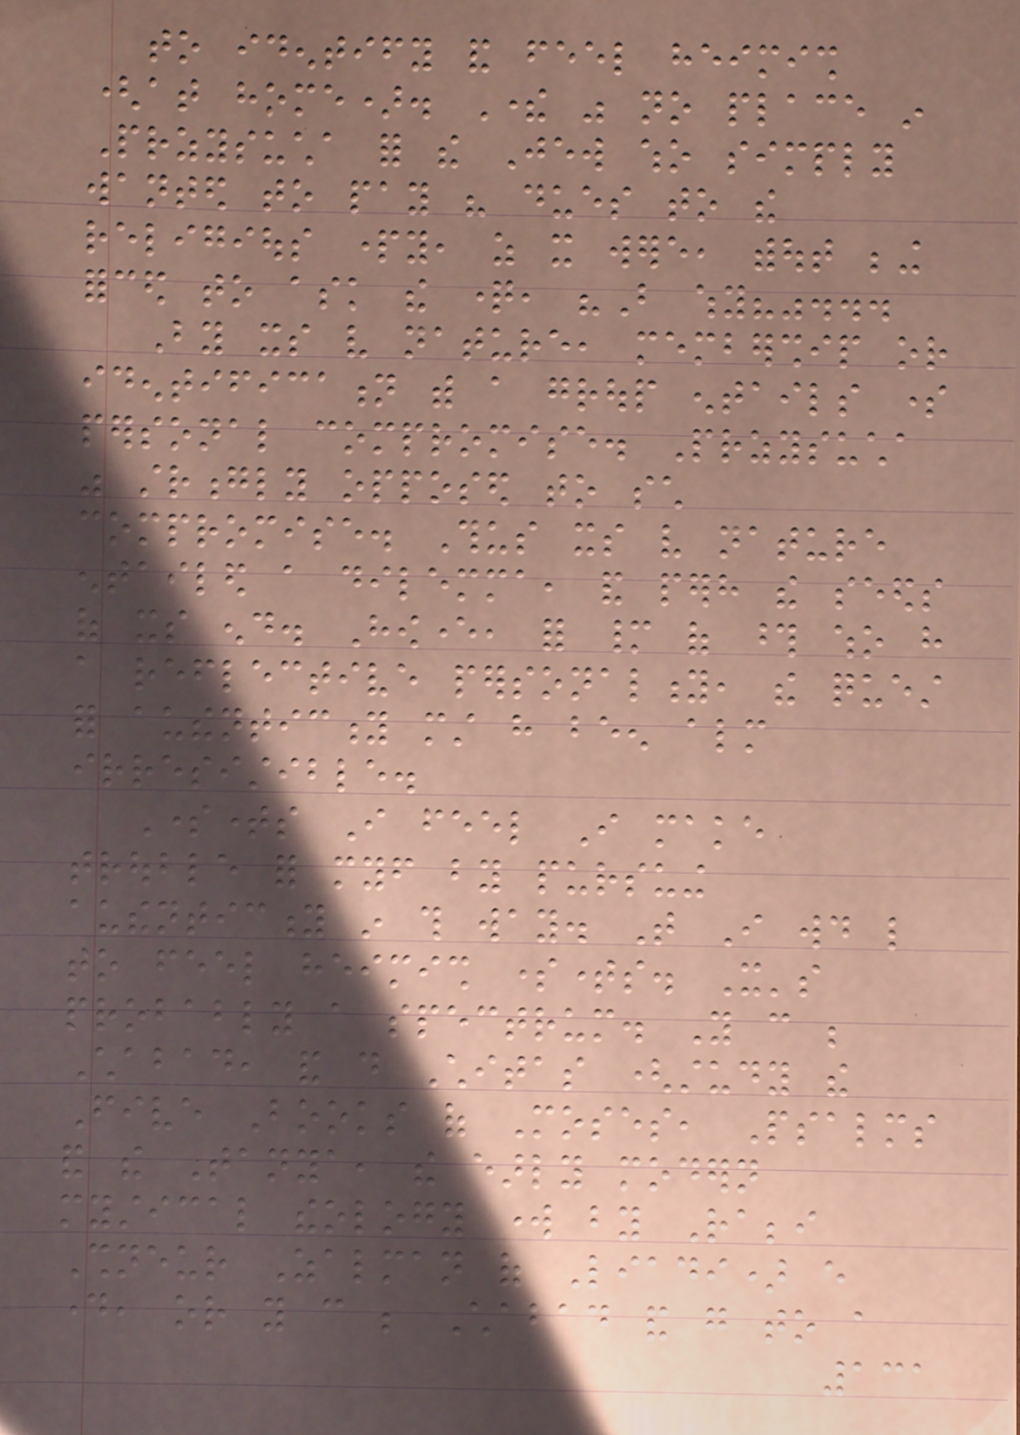to identify and feel heimish
(at home). There was no place in
Przysucha for the Jew who simply
wanted to pay his dues to the
religious party, as it were, without being
forced to ask the question, "But why?"...
By its very nature, membership or
identification with a group entails some
personal compromise. Przysucha
was strongly opposed to such
compromise. Thus its very nature
entailed a dilemma, and perhaps the seeds
of its end. However, for many of those who have
a reflective personality, the quest
for authenticity must have been almost
irresistible.
Sometimes I feel I make
trouble for myself by pursuing
authenticity in this way. That I would like
to feel heimish sometimes. It's
probably a spectrum. You can be
Chabad, and do Chitas (study the
Five Books of Moses, Psalms
and the Tanya, the early modern
mystical theology work by Rabbi
Shneur Zalman of Liadi) every
day, or you can be Chabad and go to a
131
